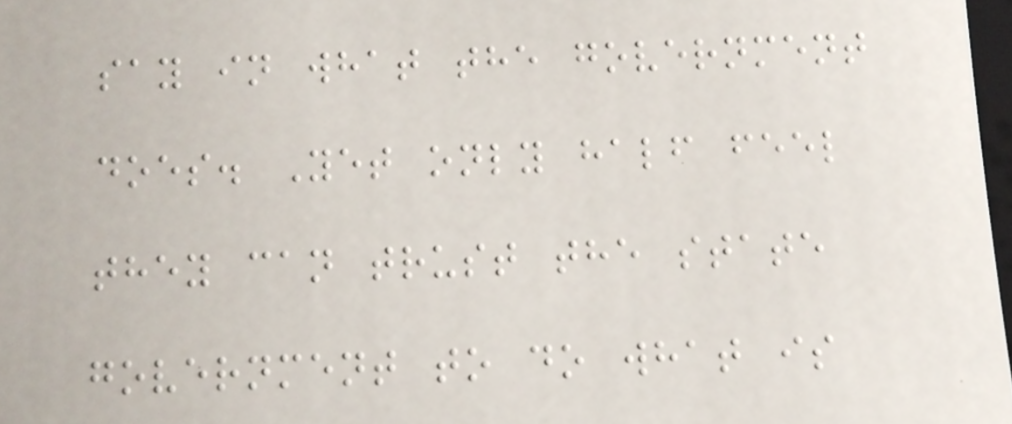say in what the government
does. Yet only half feel
they can trust the state
government to do what is
